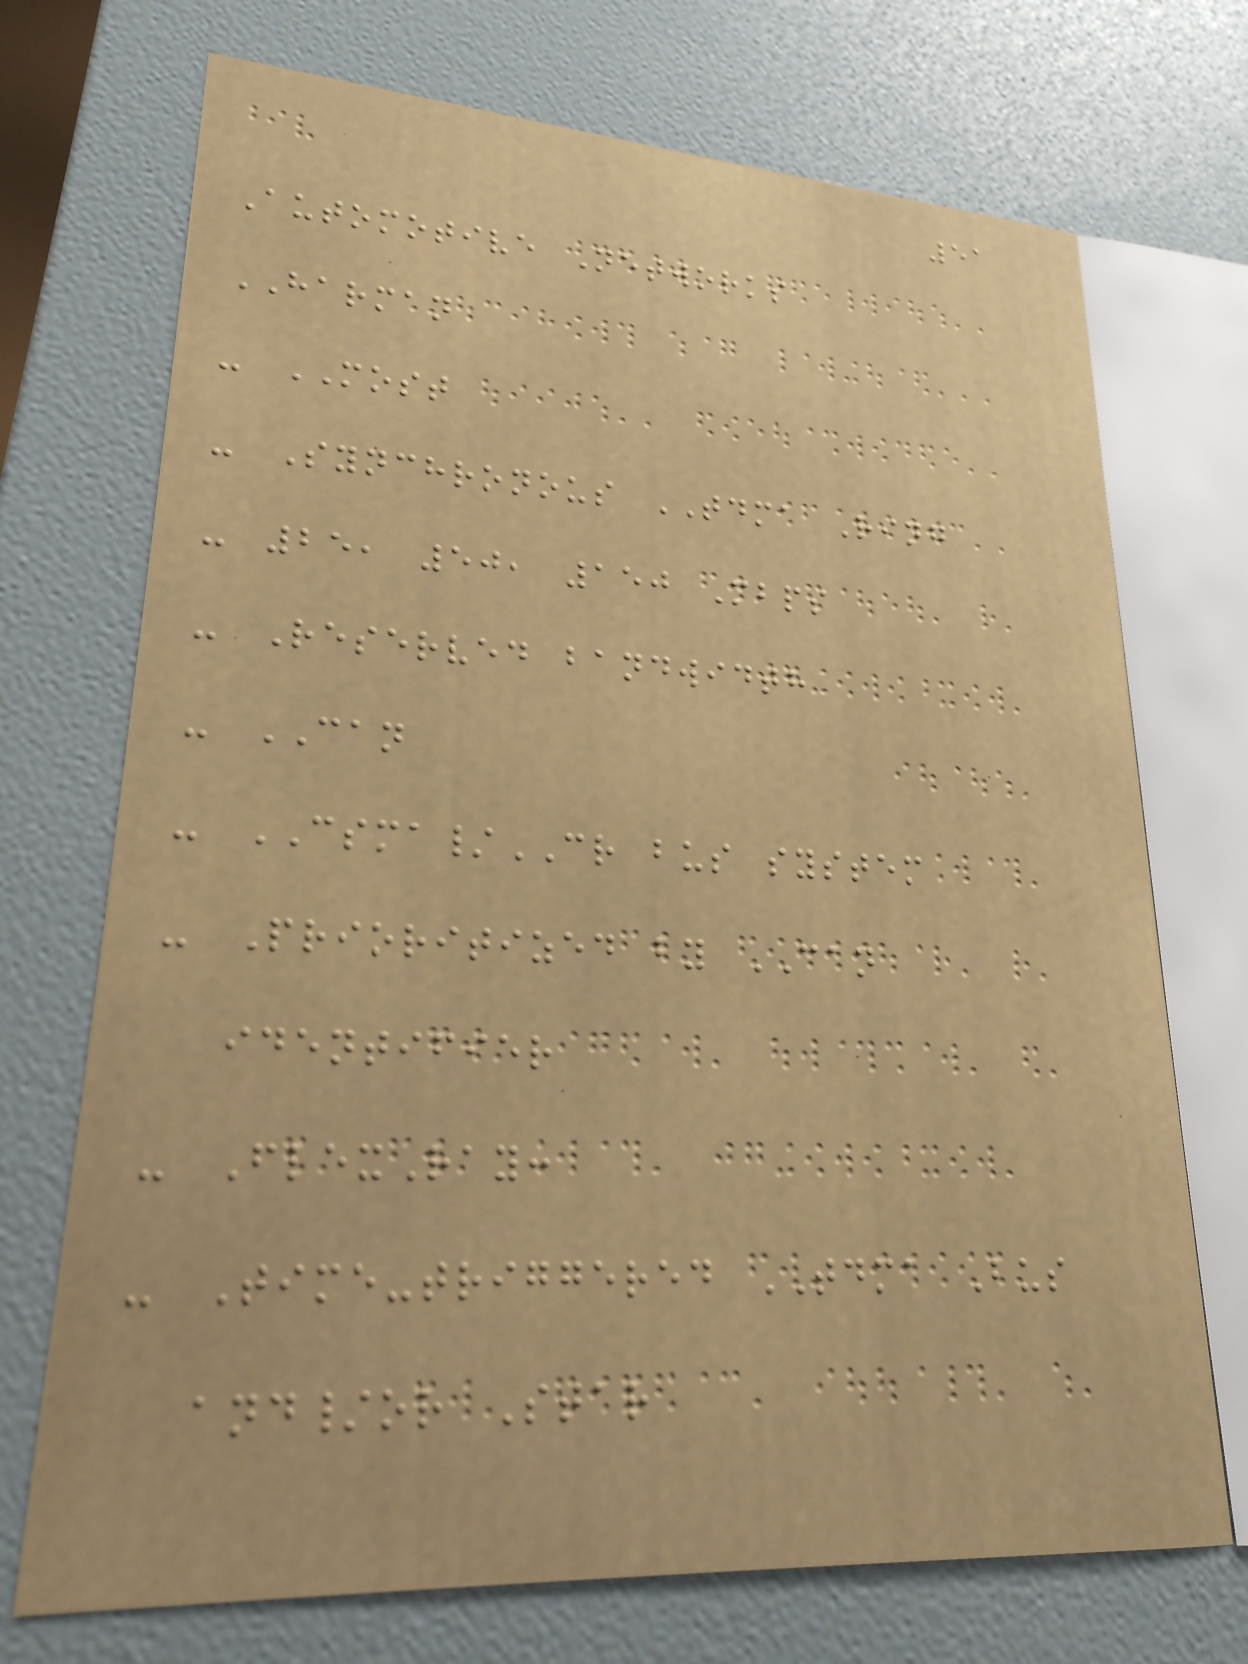51
Automotive Networks
HARMAN
- MOST
- Synchronous TDMA Ring
- 25, 50, 150 Mbps
- Reserved bandwidth
- CAN
- CSMA/CR bus system
- Prioritized by CAN
identifier
- FlexRay:
- Time-triggered TDMA Bus
and/or Star
